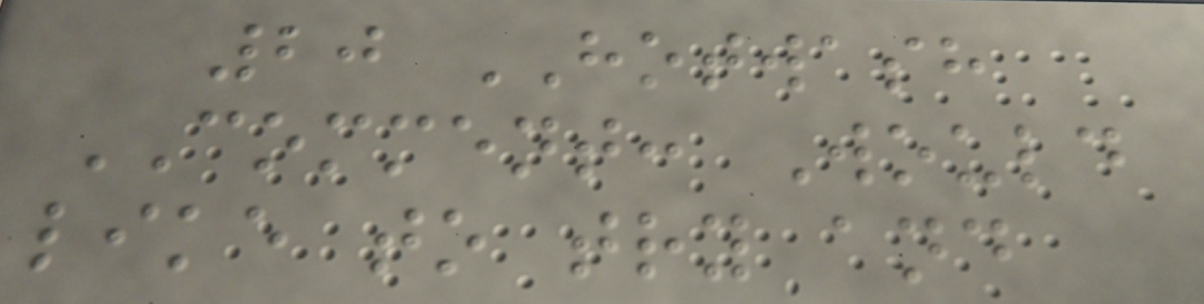20 HOTWASH
COMMENT: Would
like to try and
